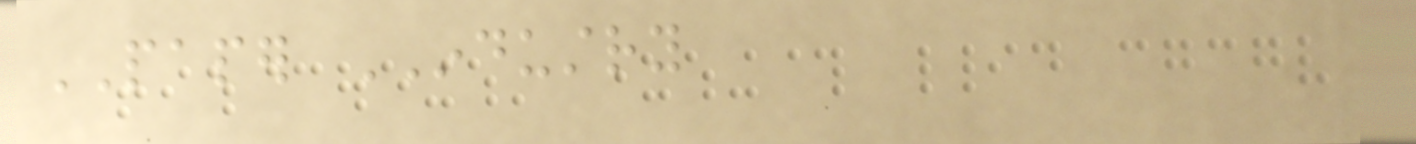PAPER INDUSTRY
